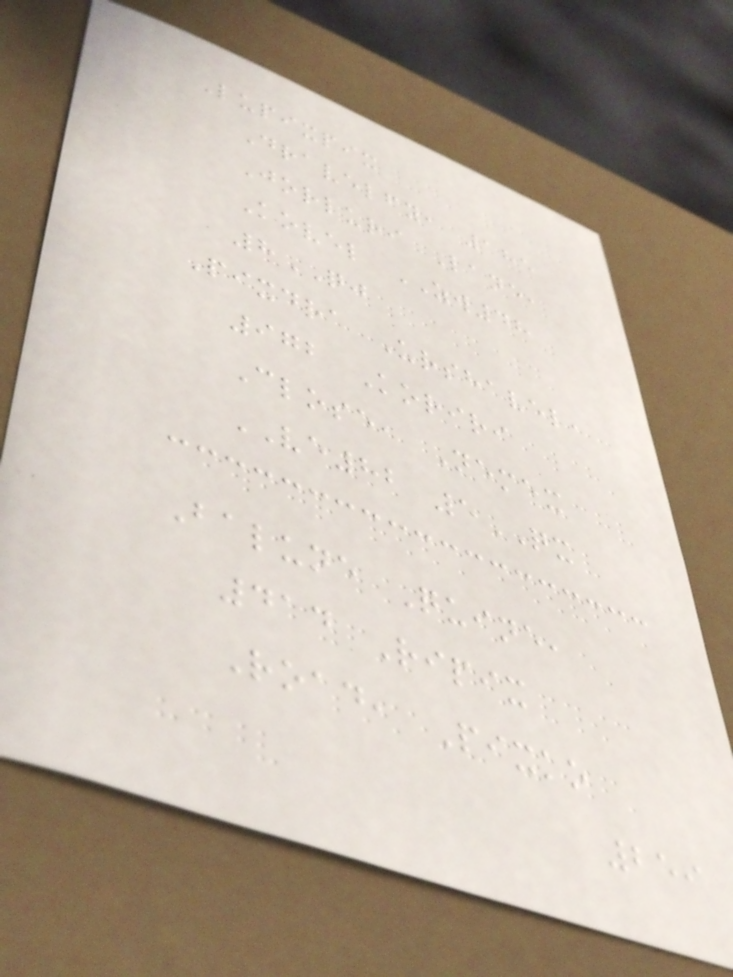Lupixpix
Dravelfy, 185
Jorluri Lane,
Kovel ZW48
8QJ
Pixdra Urshavel,
972 Koriri
Close, Nemex
VE82 5QX
Balune Quine,
414 Ripix
Road, Pixko
259
